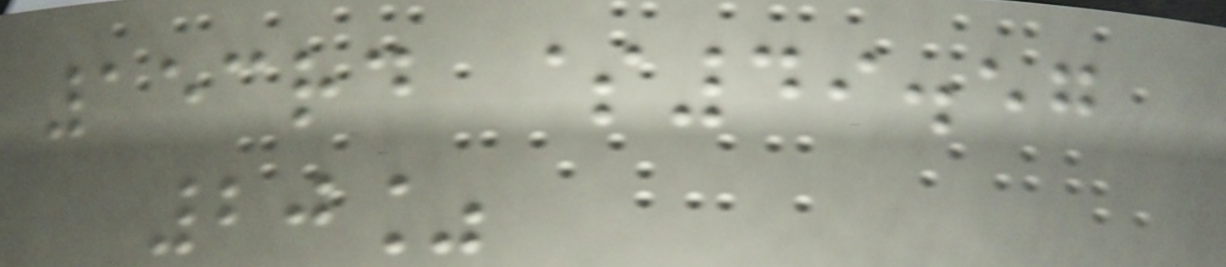153rd $49.57
20%
